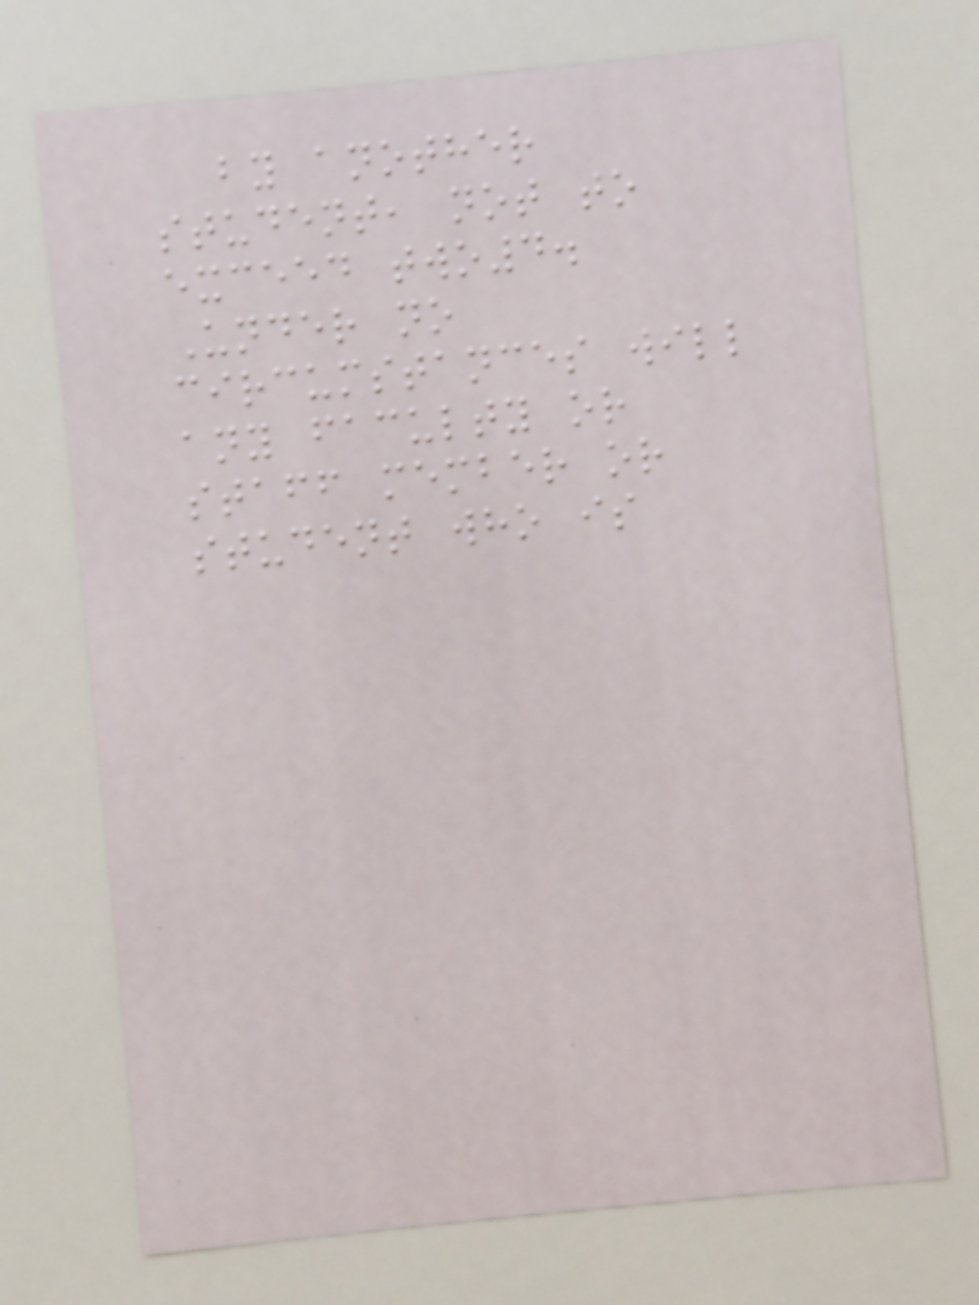by another
student, not to
exceed two4.
Under no
circumstances will
any faculty or
staff member or
student who is
